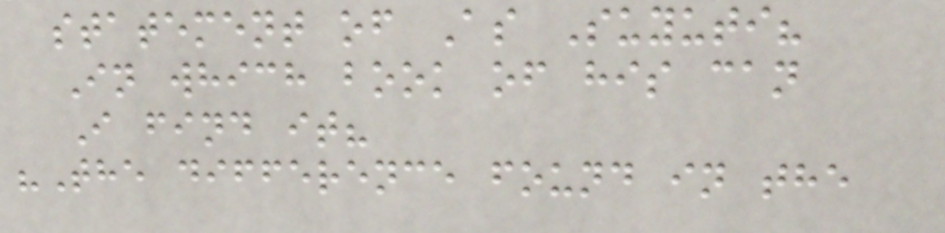statement of As Suyuti?
In which book of his can
I find it?
"The difference found in the
